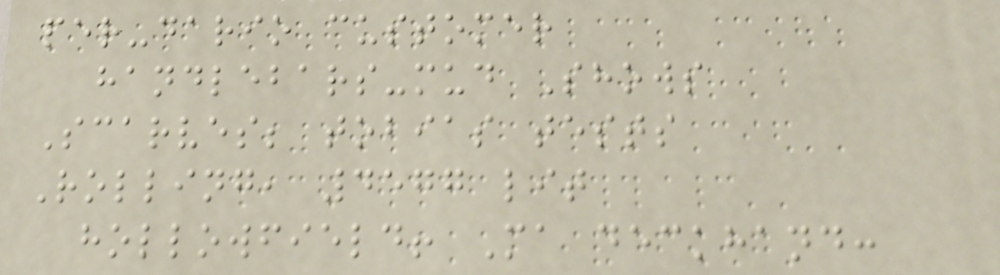per-dario customer
handlebars-mud Shows
Scarves; tobias tests
Rolling, 4577 lit
hollowfield! Ma deckhand:
